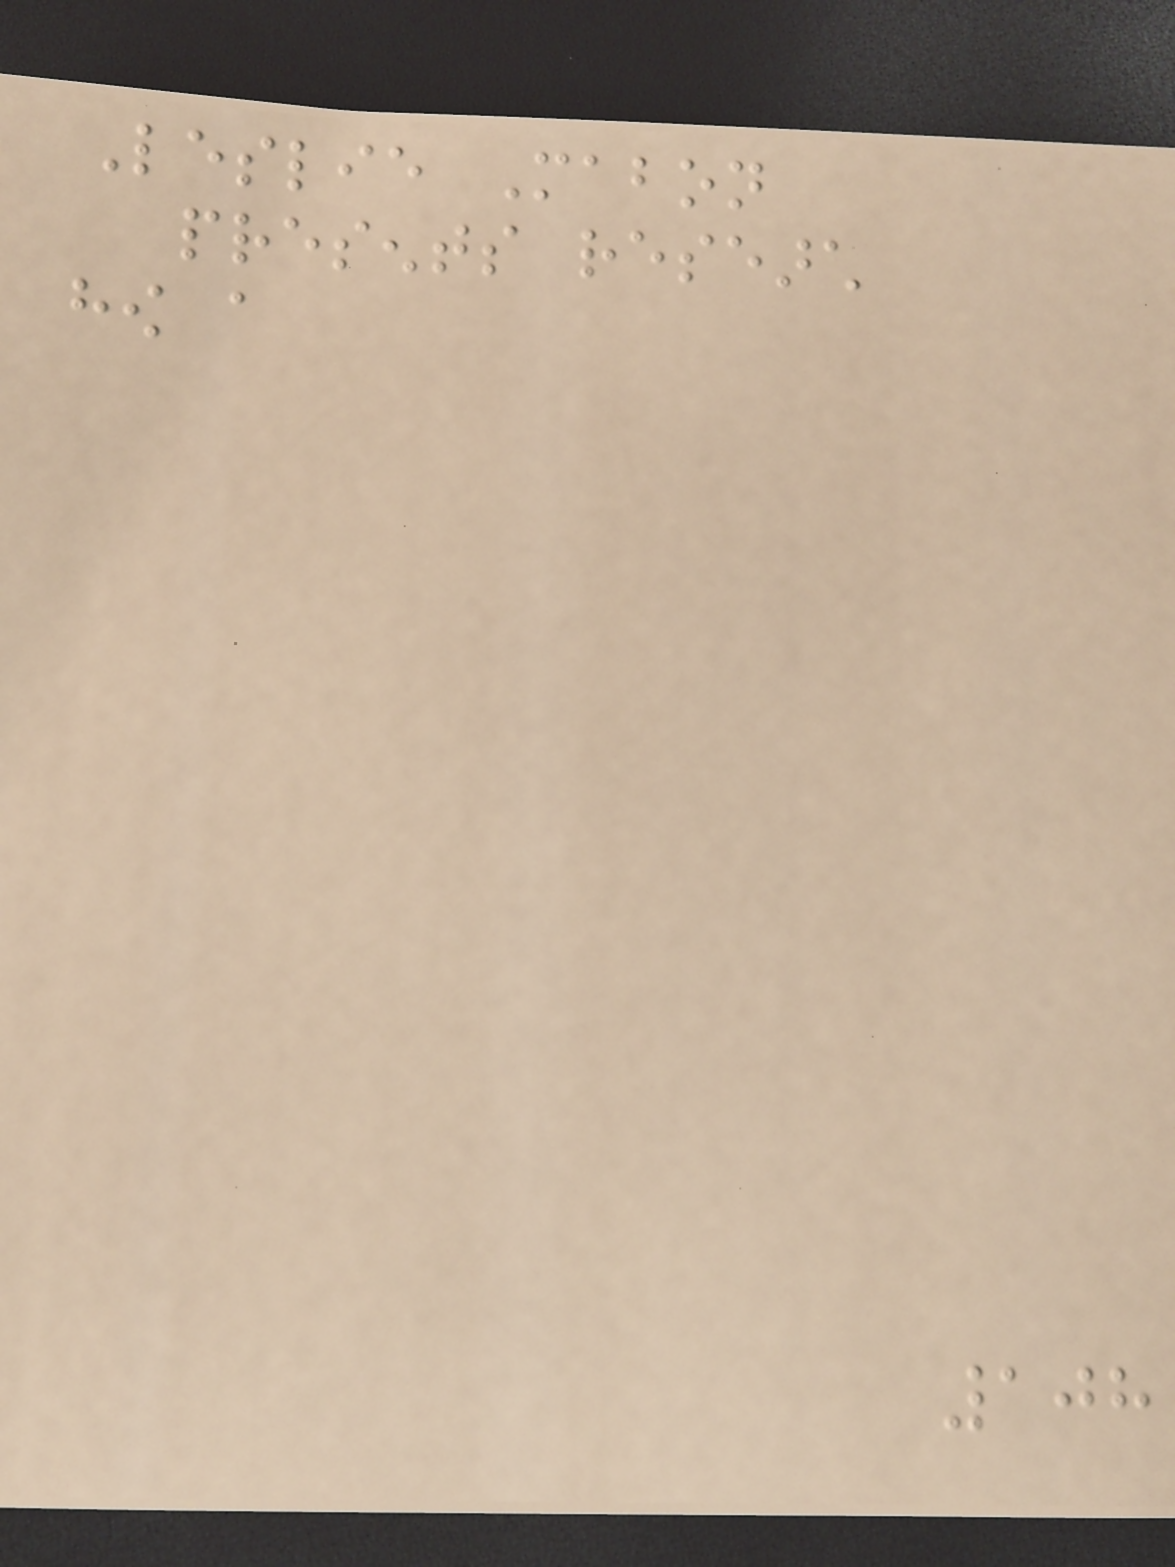Leslie Mabon
presents research
how a
108
